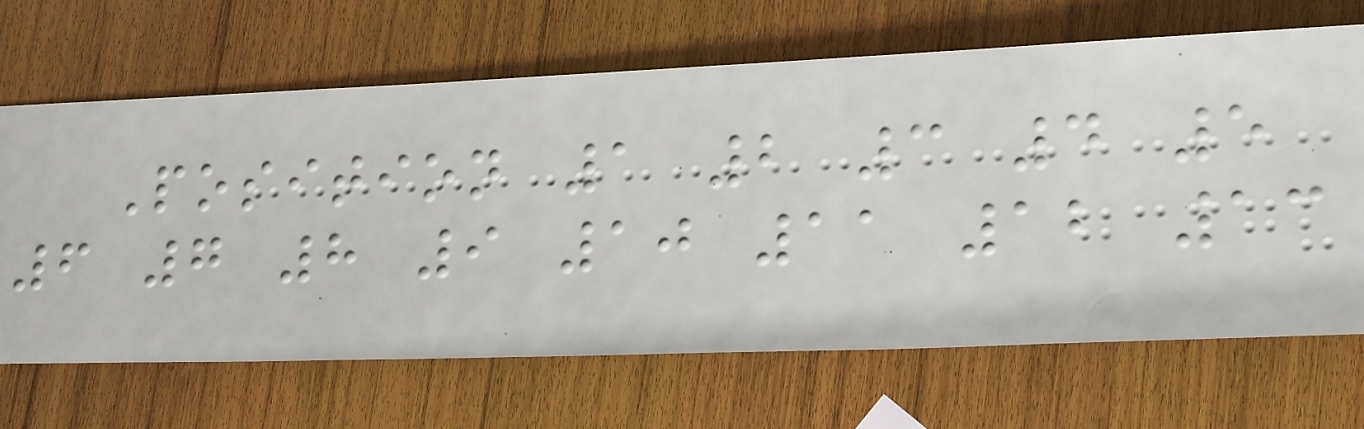Position 1 2 3 4 5
6 7 8 9 10 11 12 13
